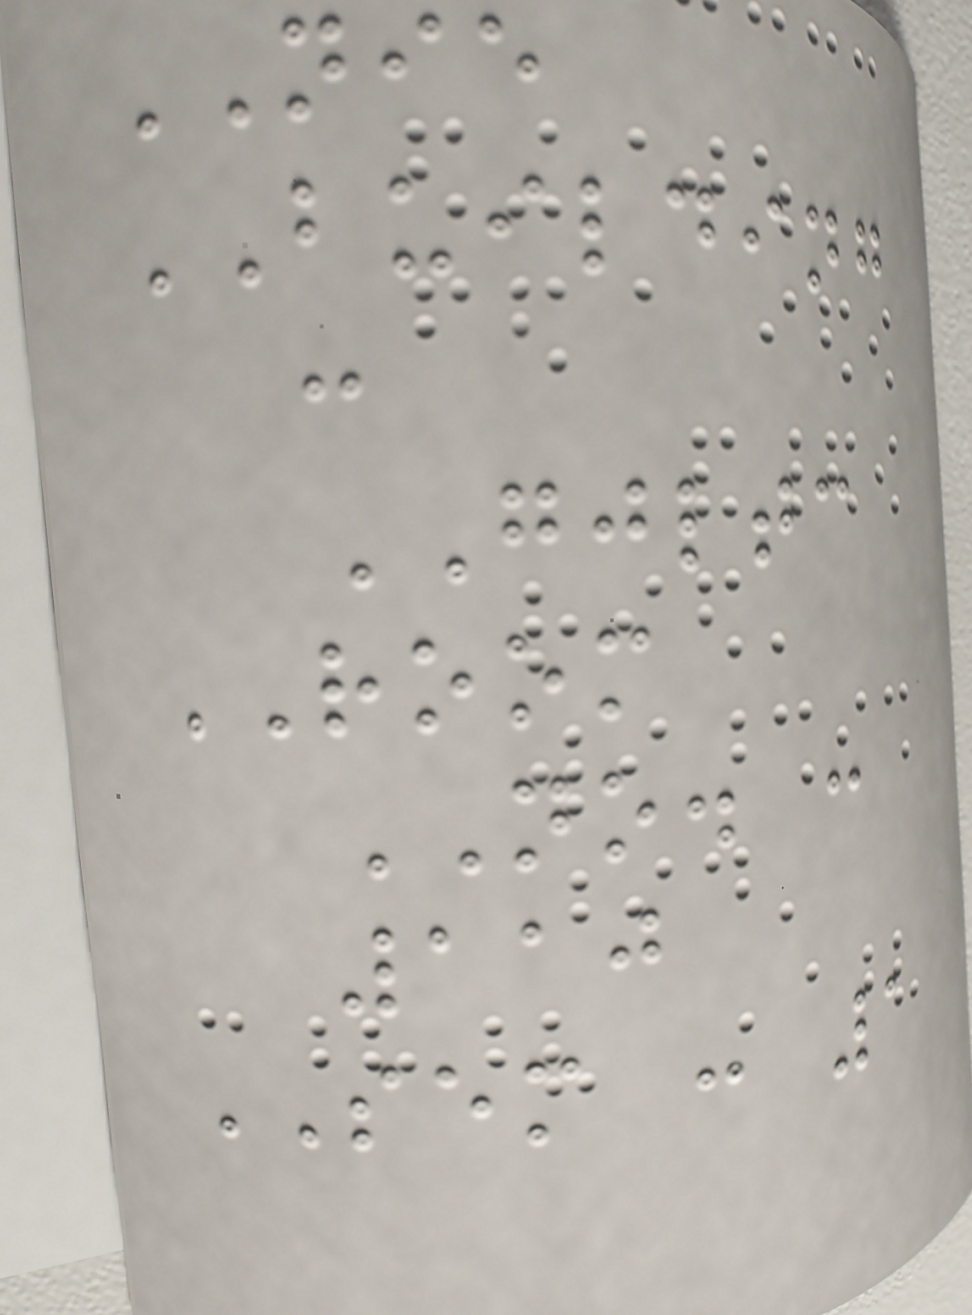NIE
BUILDING
:
GJLTC
ROOM
NO. :
110
SEM : 1
